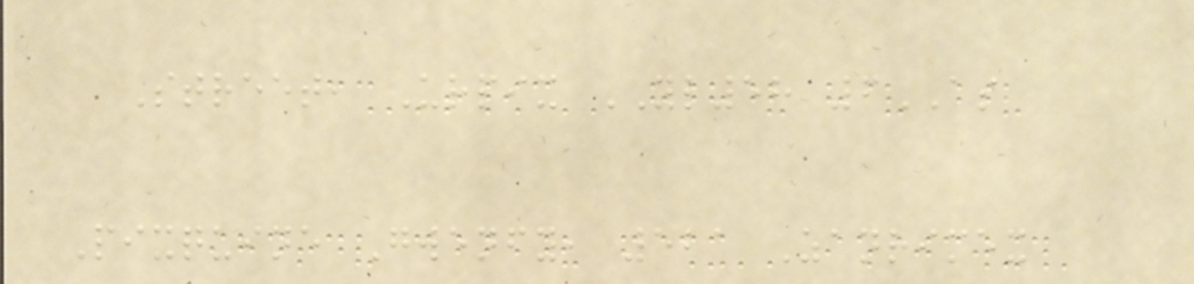Street, Urpix YL58 6AS
Pixquine Gwenfy, 521 Zanrimex
